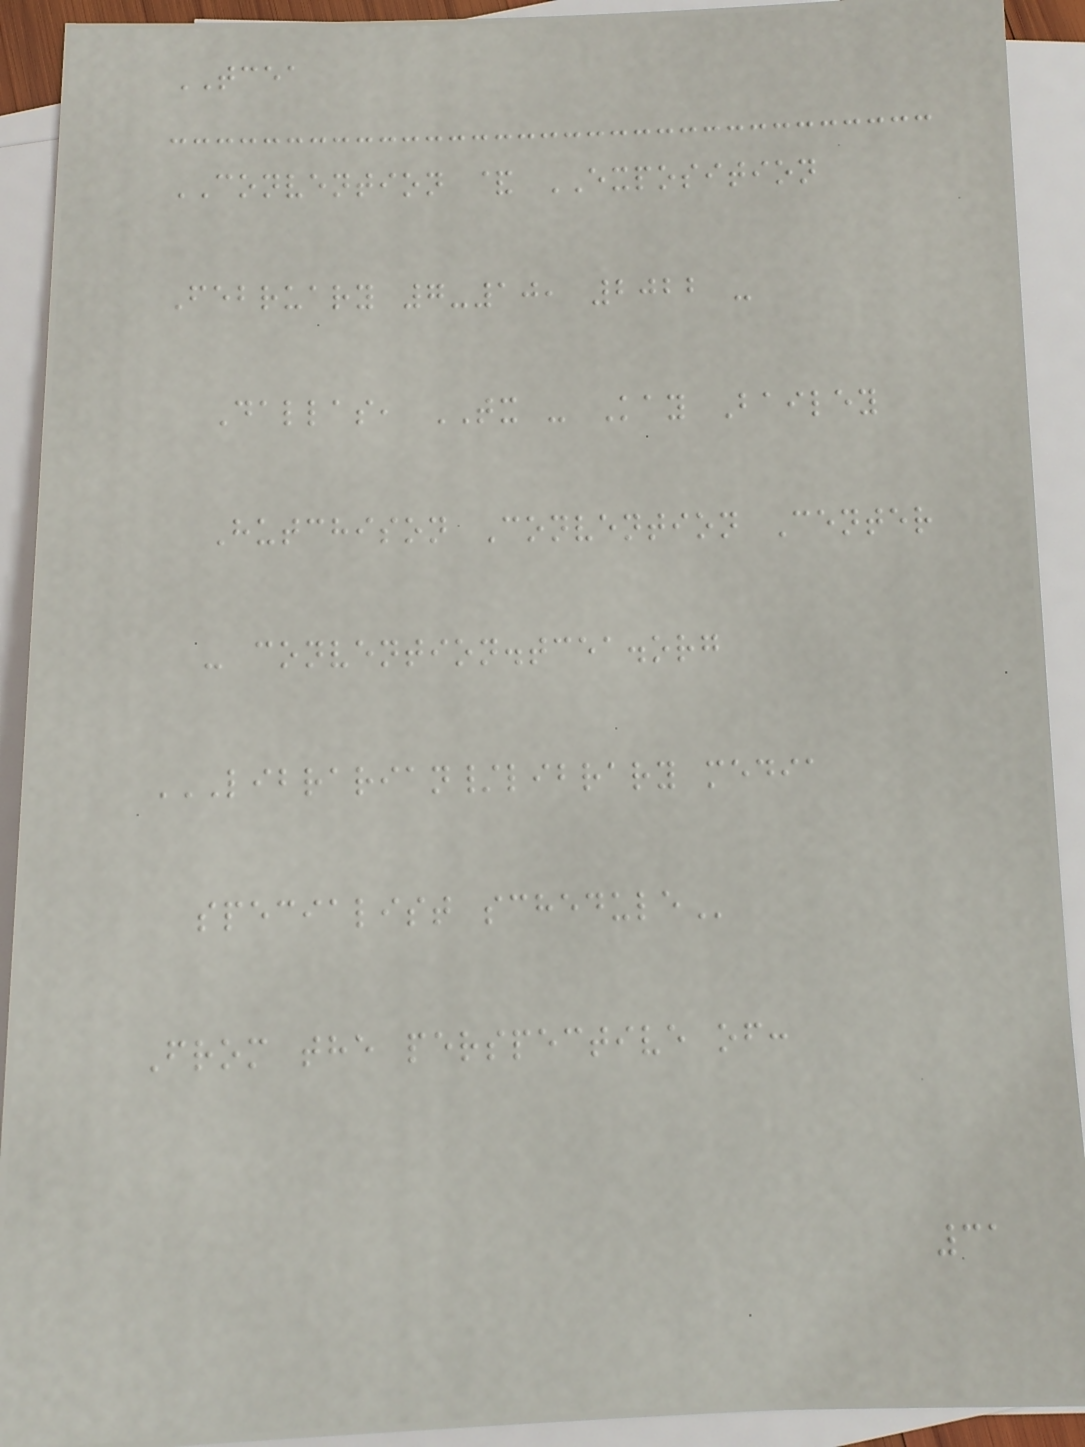TCEA
CONVENTION & EXPOSITION
February 7-10, 2022 -
Dallas, TX - Kay Bailey
Hutchison Convention Center
- convention.tcea.org
LIBRARIAN/LIBRARY MEDIA
SPECIALIST SCHEDULE
From the perspective of:
31
